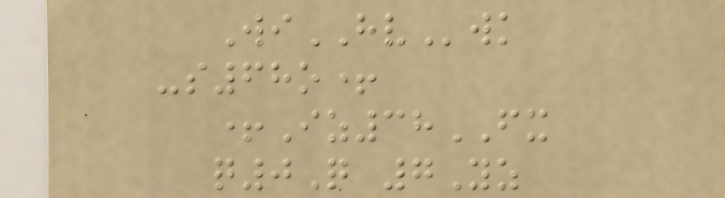WiHVwk
-s68o+
+Iz38FX
q0Q 7Yz
